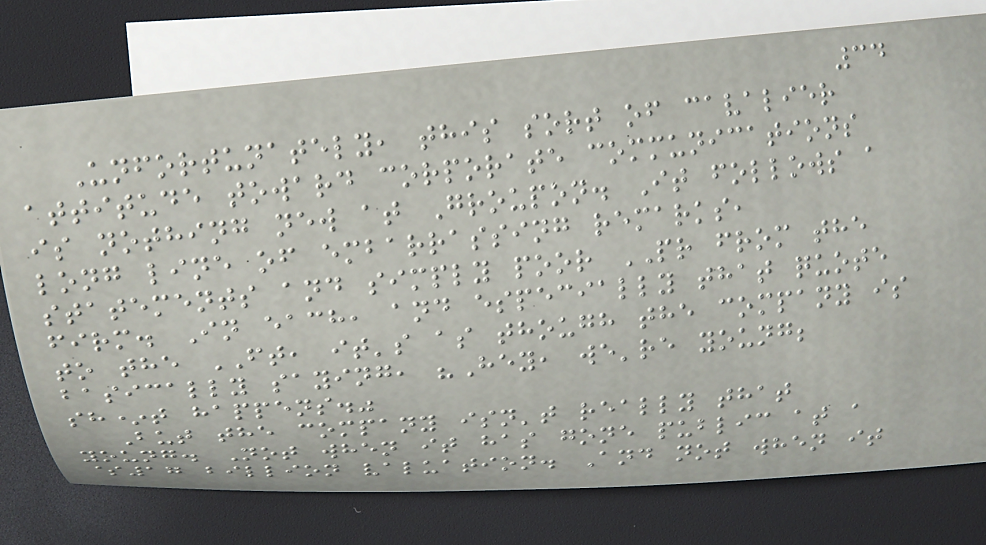34
Unfortunately, this sort of cavalier
attitude toward corporate communications
is nothing new at Groupon. It follows a
long line of embarrassing remarks,
statements and simply poor PR from the
firm. In each, and especially that quote
to the FT, it's as though the company is
basically saying, "Hey, we're young;
sh*t happens."
But the company isn't really that
young. Not when it has gone public at a
$17 billion valuation. And not when it
